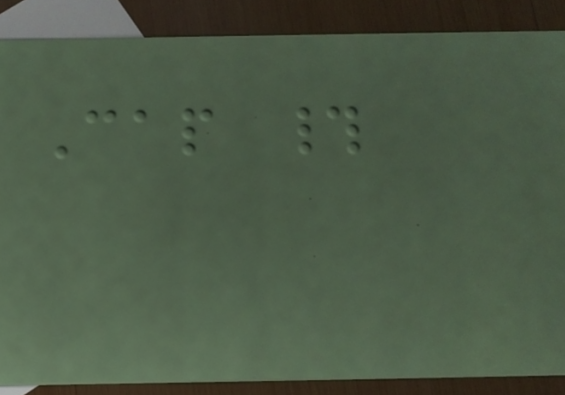Cap #
